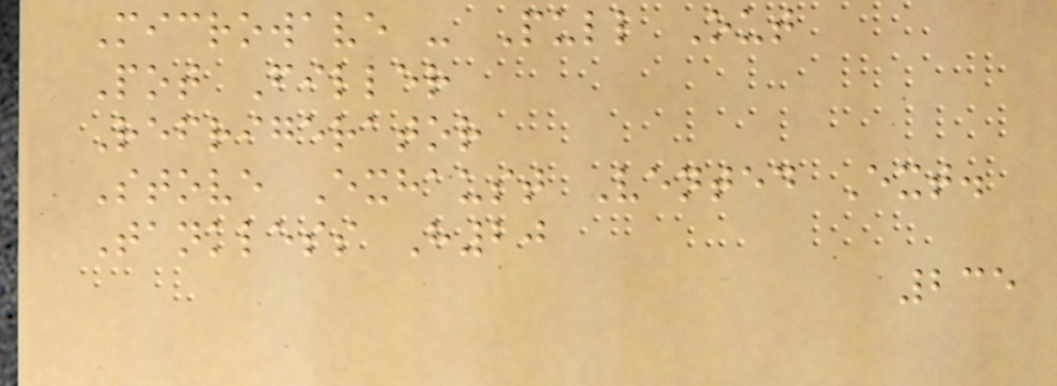Microwave - Pull Out
Pot Filler
Refrigerator
Stove Exhaust Vented Ext.
Tankless H20
235
